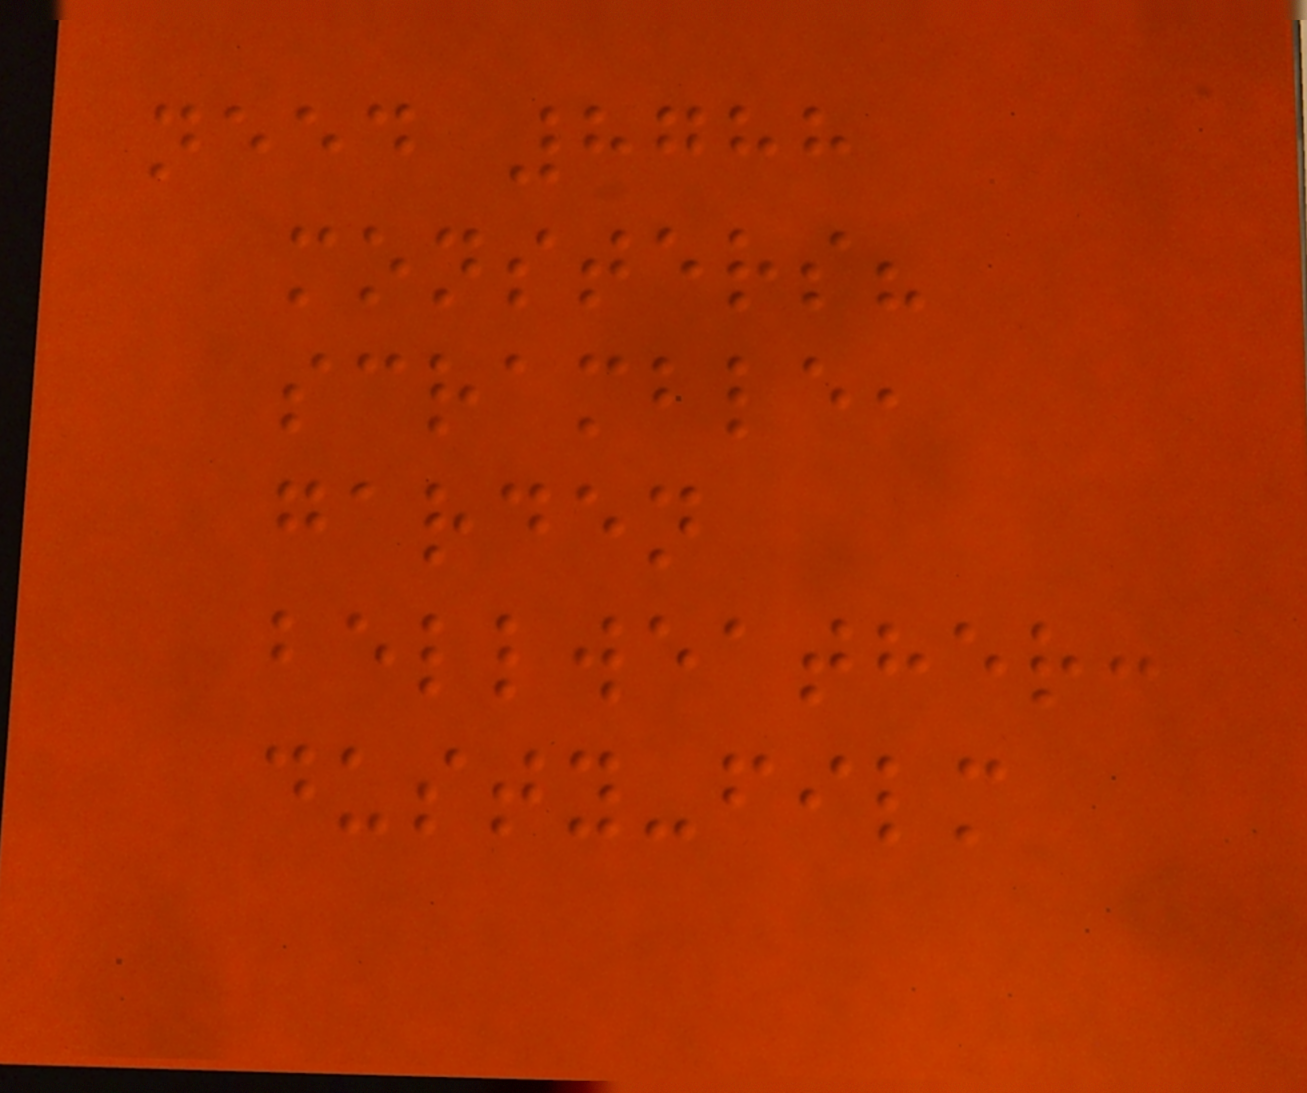need 8788
monsters?
scramble,
garden
bellweather:
dusty-film
